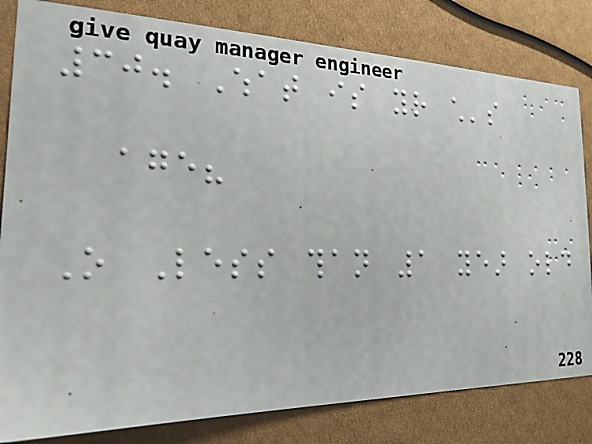30. What is your child's
age?
O Less than 1 year old
